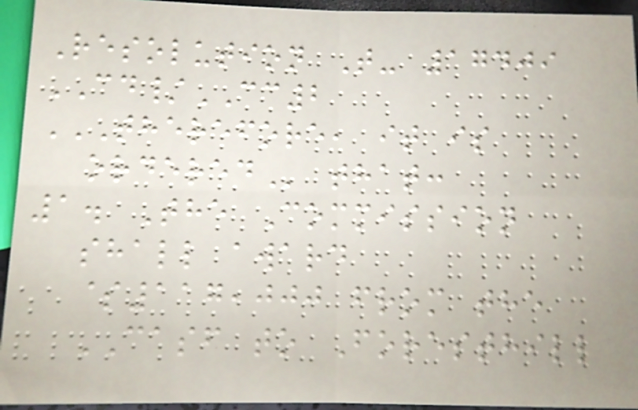Resolution T- 17409
CD/CC2
THEREFORE, IT IS
ORDERED that:
1. The Commission
shall award
$117,000 from the
CASF to Foresthill
